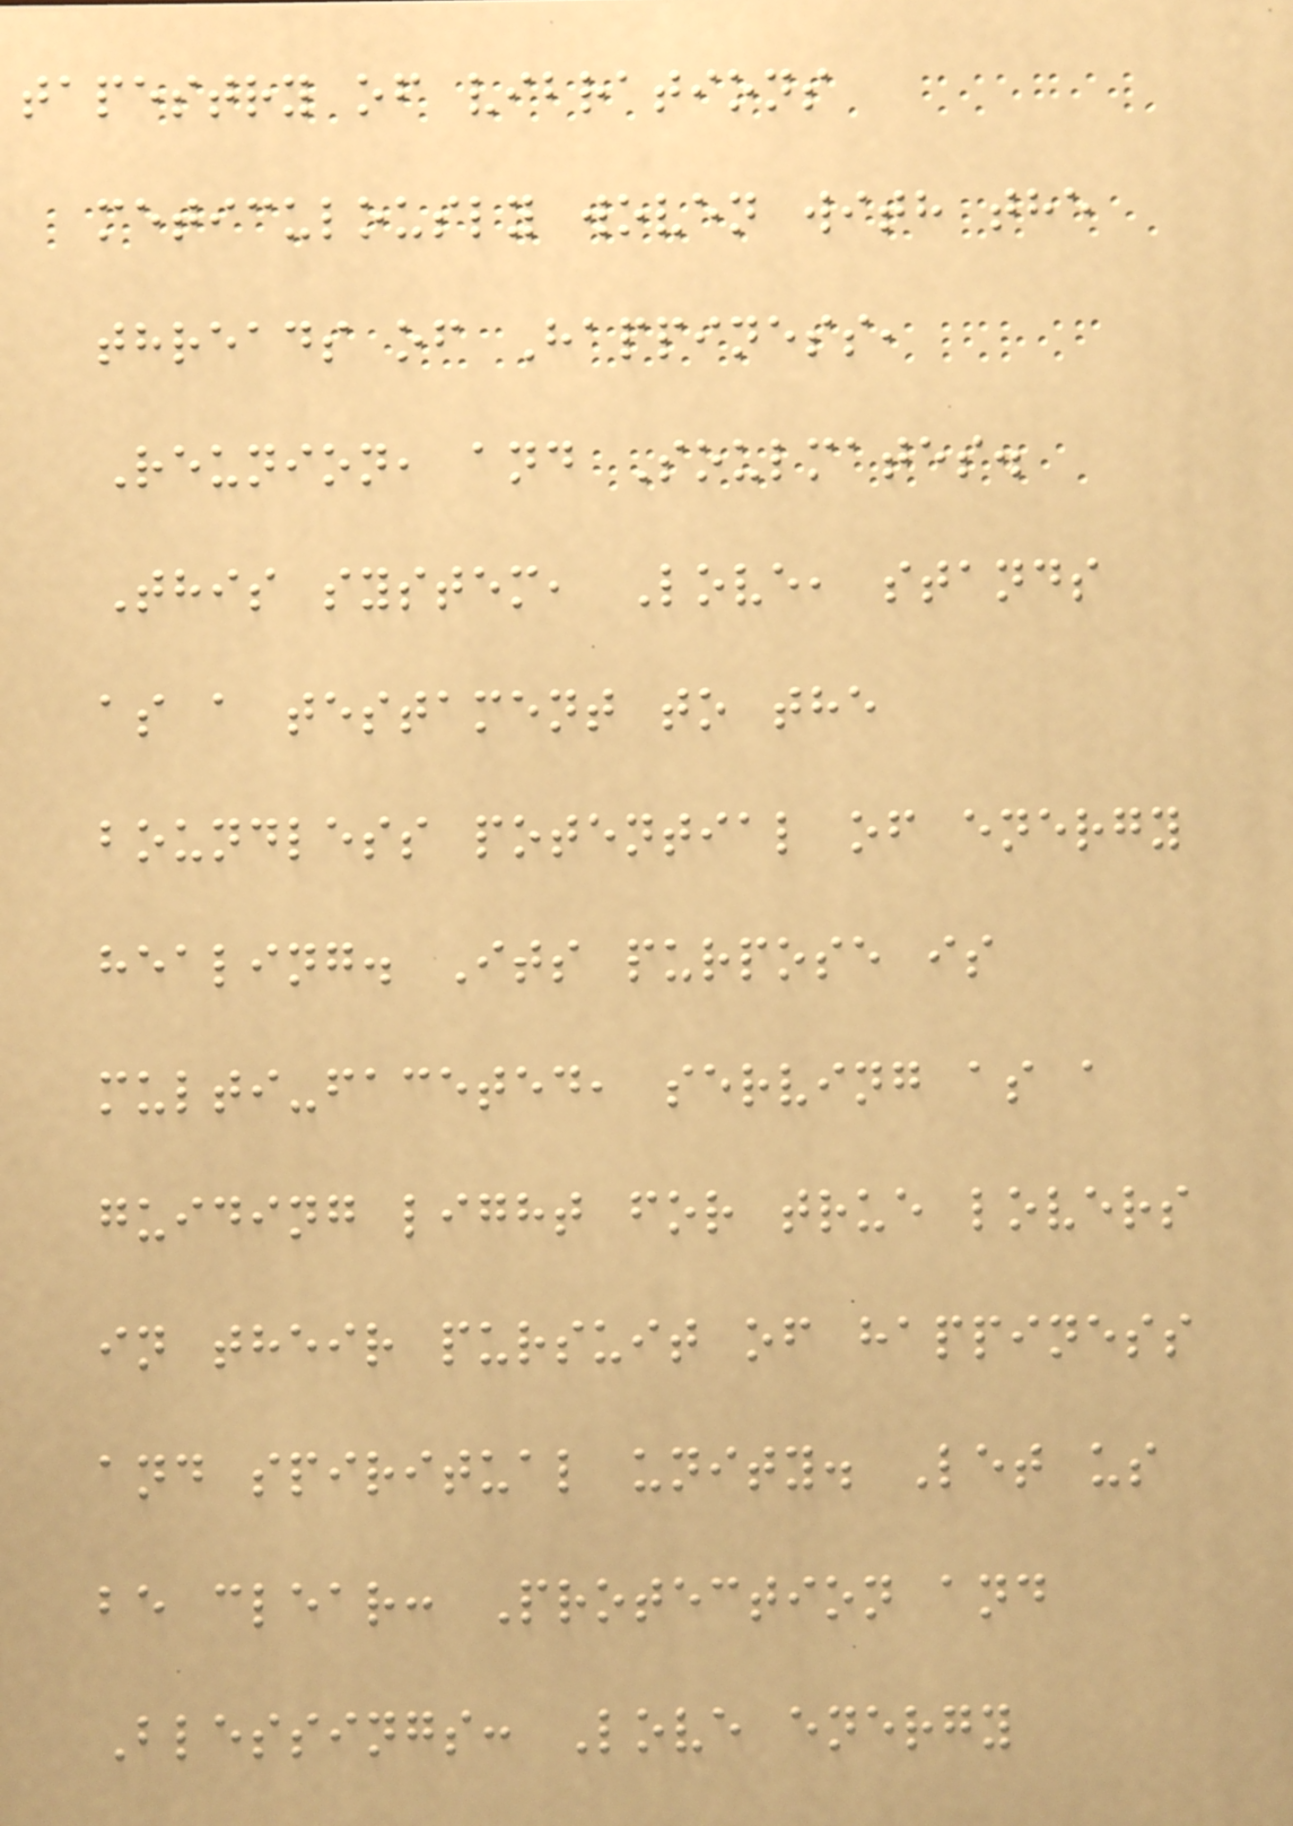tapestry of vibrations
meticulously woven with the
threads of Happiness,
Reunion, and Soulmates.
This system, Love, stands
as a testament to the
boundless potential of energy
healing. Its purpose is
multi-faceted, serving as a
guiding light for true lovers
in their pursuit of happiness
and spiritual unity. Let us
be clear: Protection and
Blessings: Love energy
